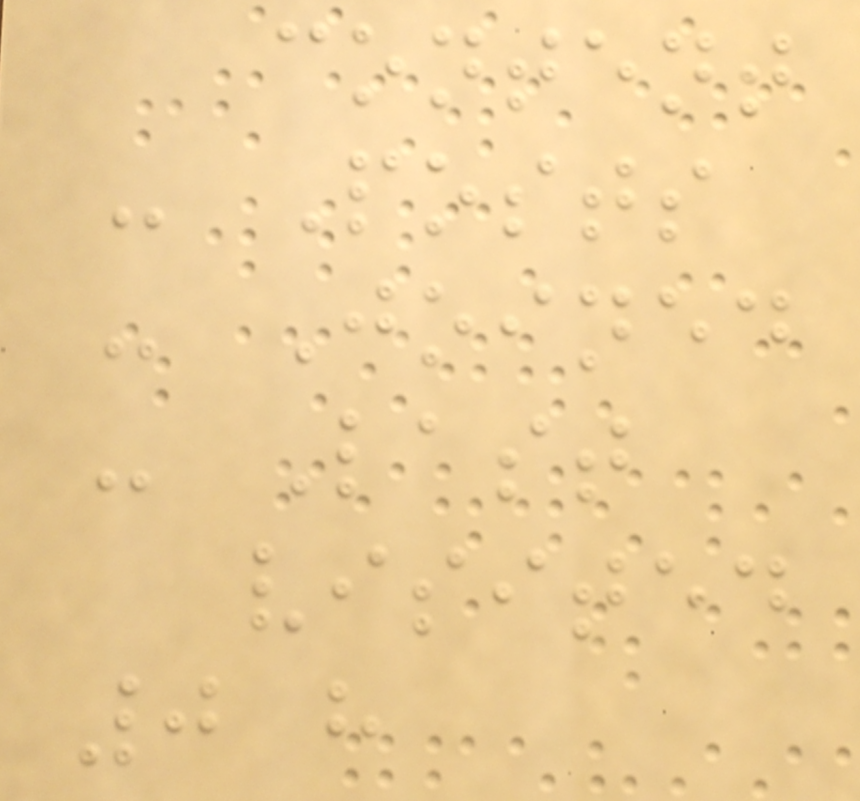content
- Posts
- Joined
- Last
visited
0 h
